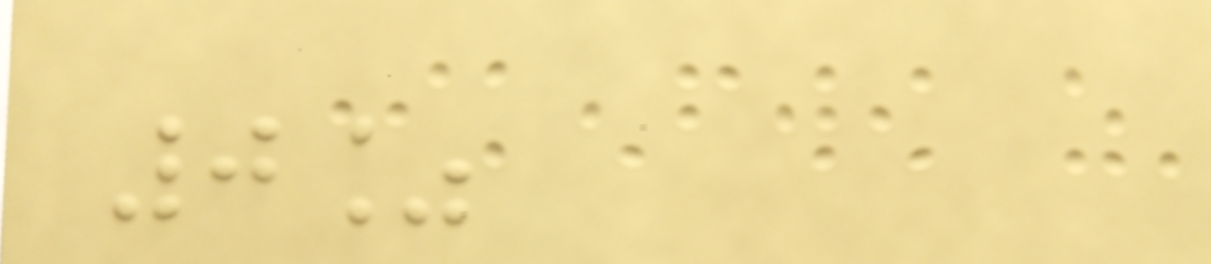0%
